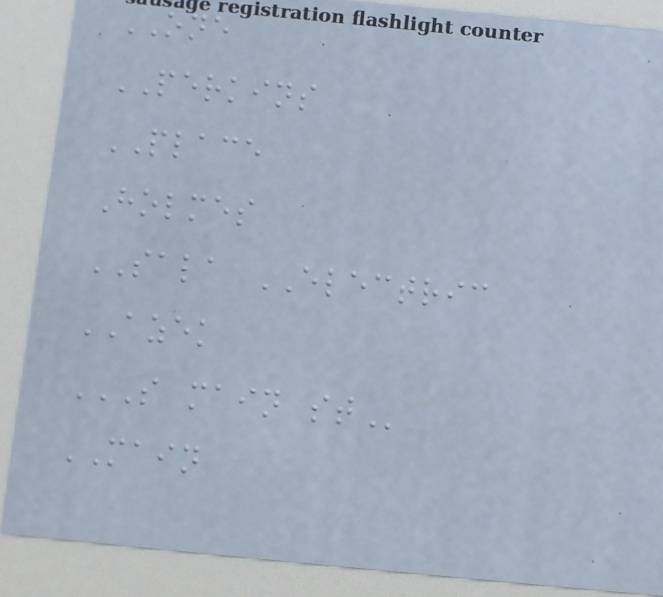ONE
PERKINS
PLACE
Holmes
SALA ELECTRIC
AZEK
S MAIN ST
MAIN
